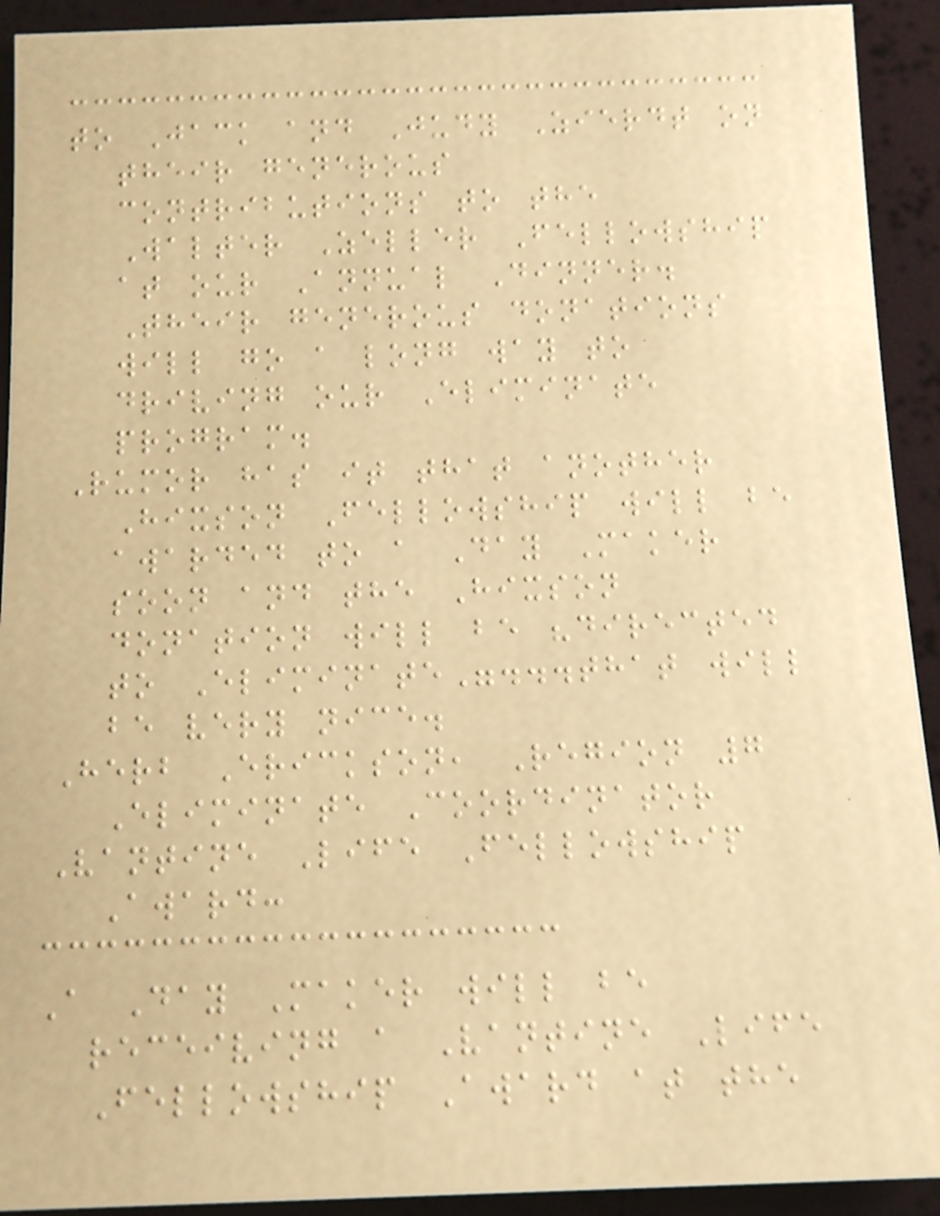to Jack and Judy Zierdt on
their generous
contributions to the
Walter Zeller Fellowship
at our Annual Dinner.
Their generous donations
will go a long way to
driving our Eliminate
program.
Rumor has it that another
Hixson Fellowship will be
awarded to a Day Maker
soon and the Hixson
donation will be "directed
to Eliminate"...that will
be very nice.
Herb Erickson, Region 7
Eliminate Coordinator
Vantine Life Fellowship
Award:
A Day Maker will be
receiving a Vantine Life
Fellowship Award at the
